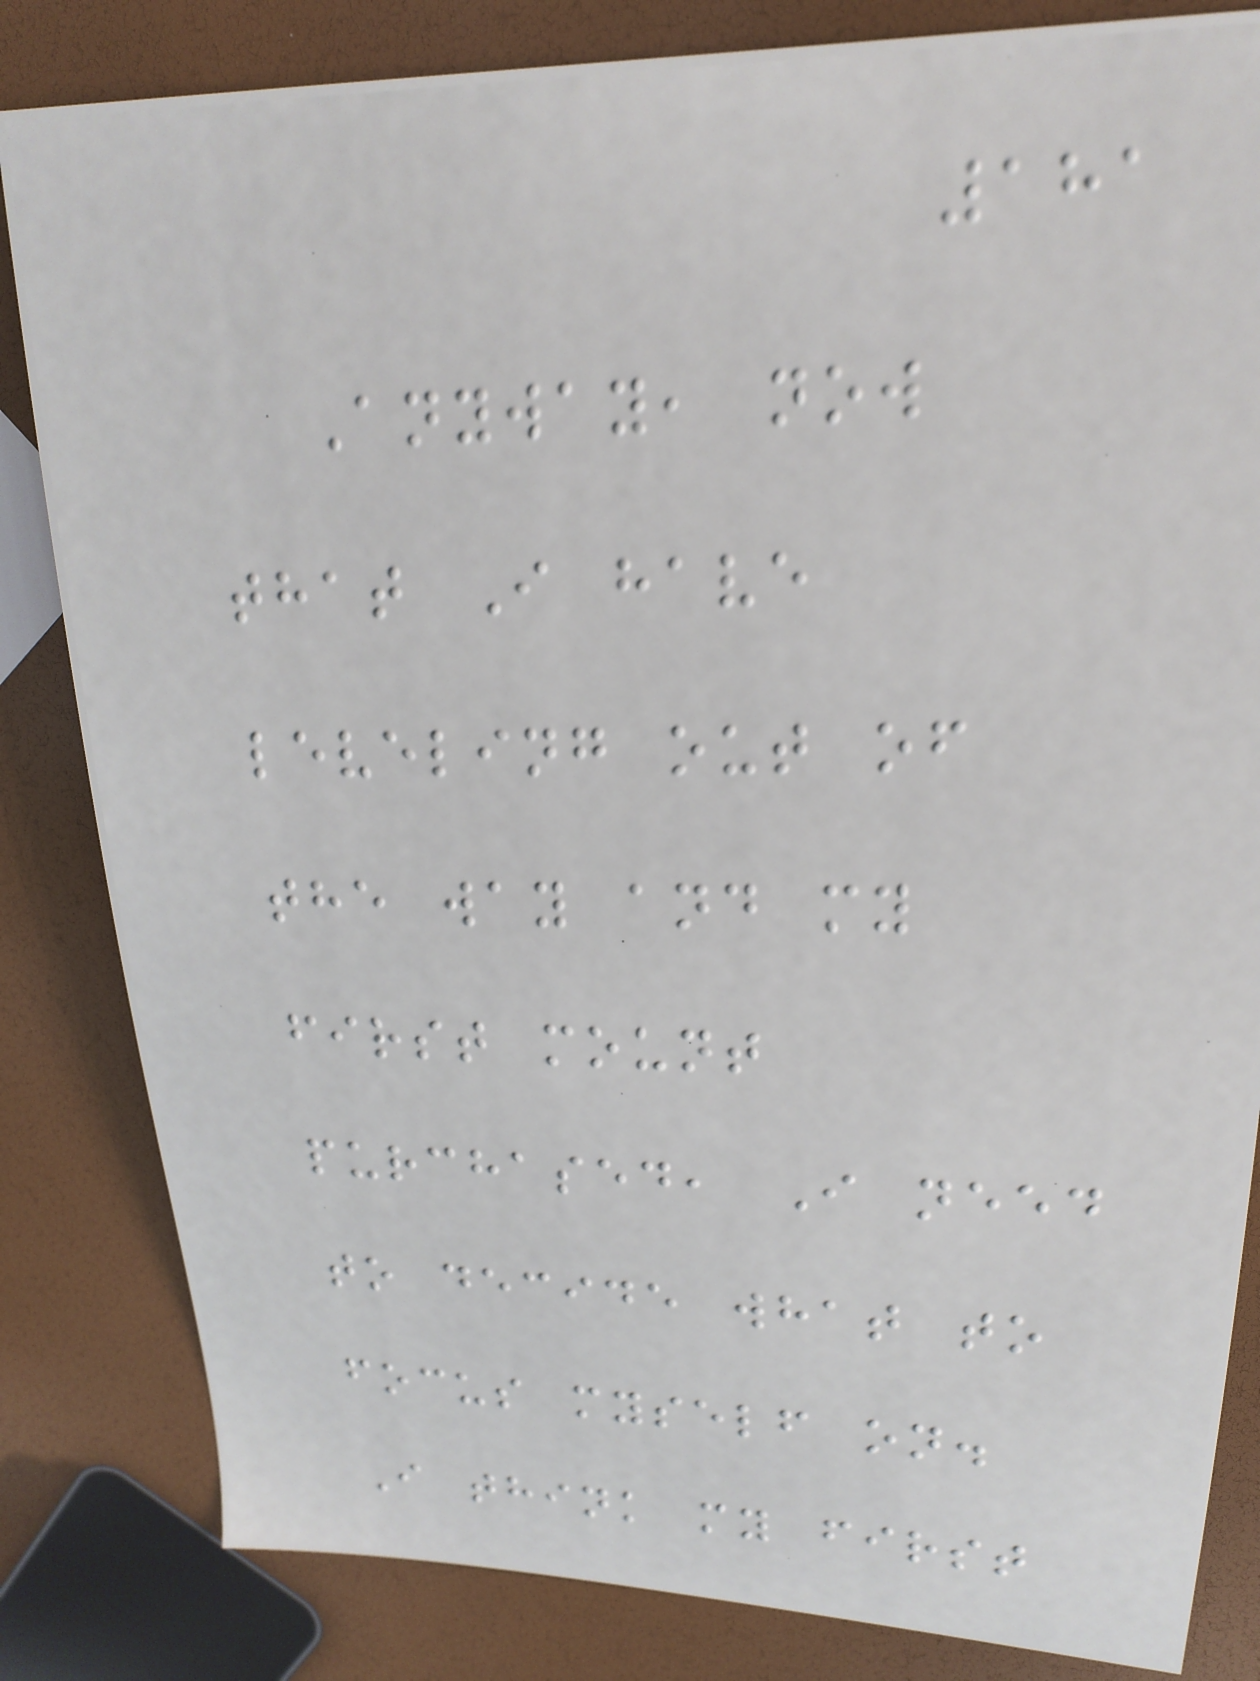181
Anyway, now
that I have
leveling out of
the way and my
first mount
purchased, I need
to decide what to
focus myself on.
I think my first
